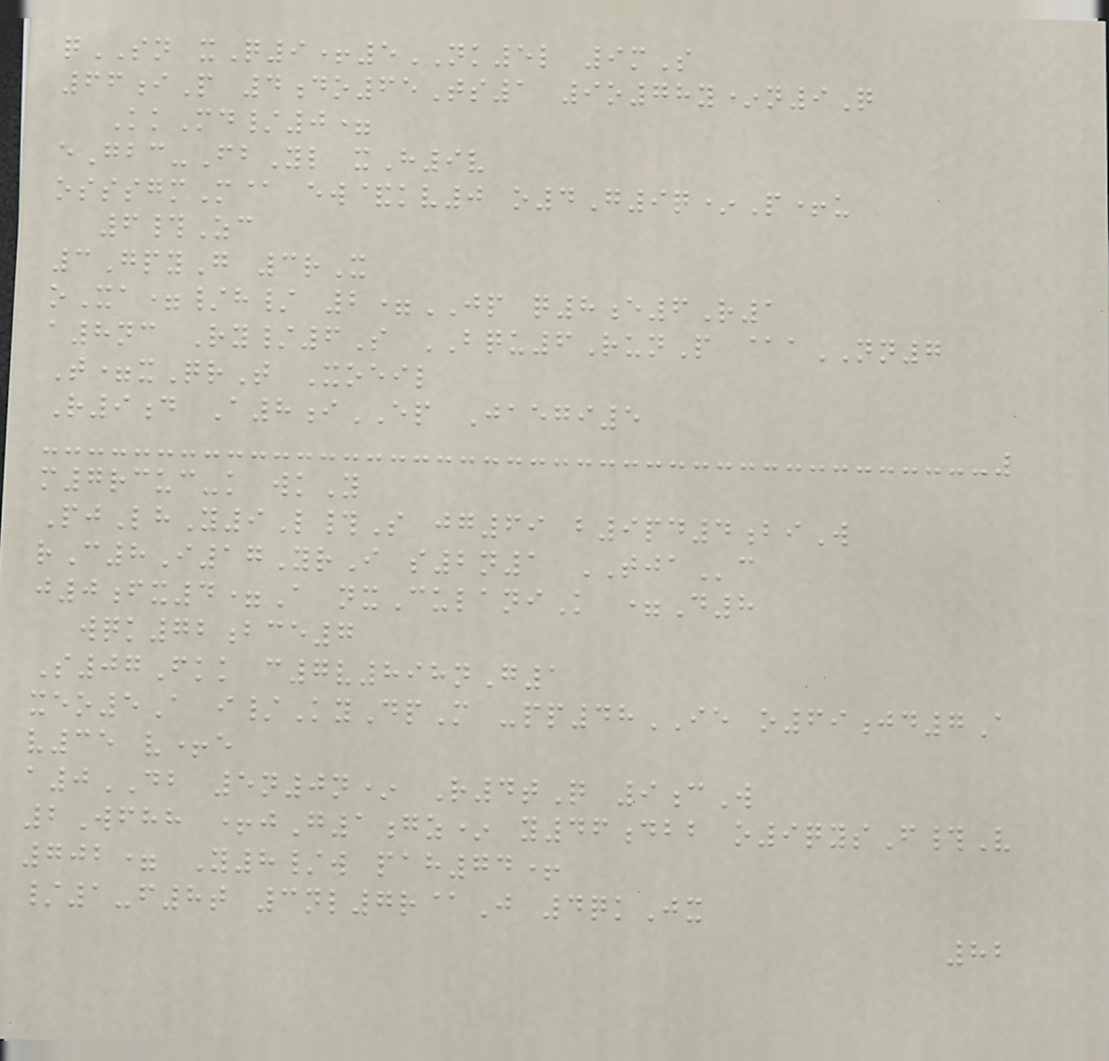qSN xQ9+5NK5l 9mS
66iP 4do65Ts1 9o78y*n9Q
KkMd/0=
eGbc-FbYl xH9v
osssgmM@ ew&kv0 o4G9q*P+u
6#Zc
3GpyG 3rX
oXa=/h/ 2=JP q8e6R1
a8nc Ry/6S BQU6RunP @aNN7
T=xQrT Xoeil
R9d A8iEP Jaegi5
m7rcuc-k wkY
PjLhY9L#S jg69 b9pd4biW
rC8I17YrI s2n1 TJAc
j0fx4=A nxCulaniK =D8
wqk72bce7
S07Fkk c7v898nG1
xeo5A i/KyDpM -pp48IE o69jd7A
v35 v+e
a0DB 5n0n* R4tQ 9cW
2Wfhh +jG1gz* y46dbb o9qysF#V
702= Y8/w pah74+
/1-f8t 3nl7r@J 4qkJx
82
